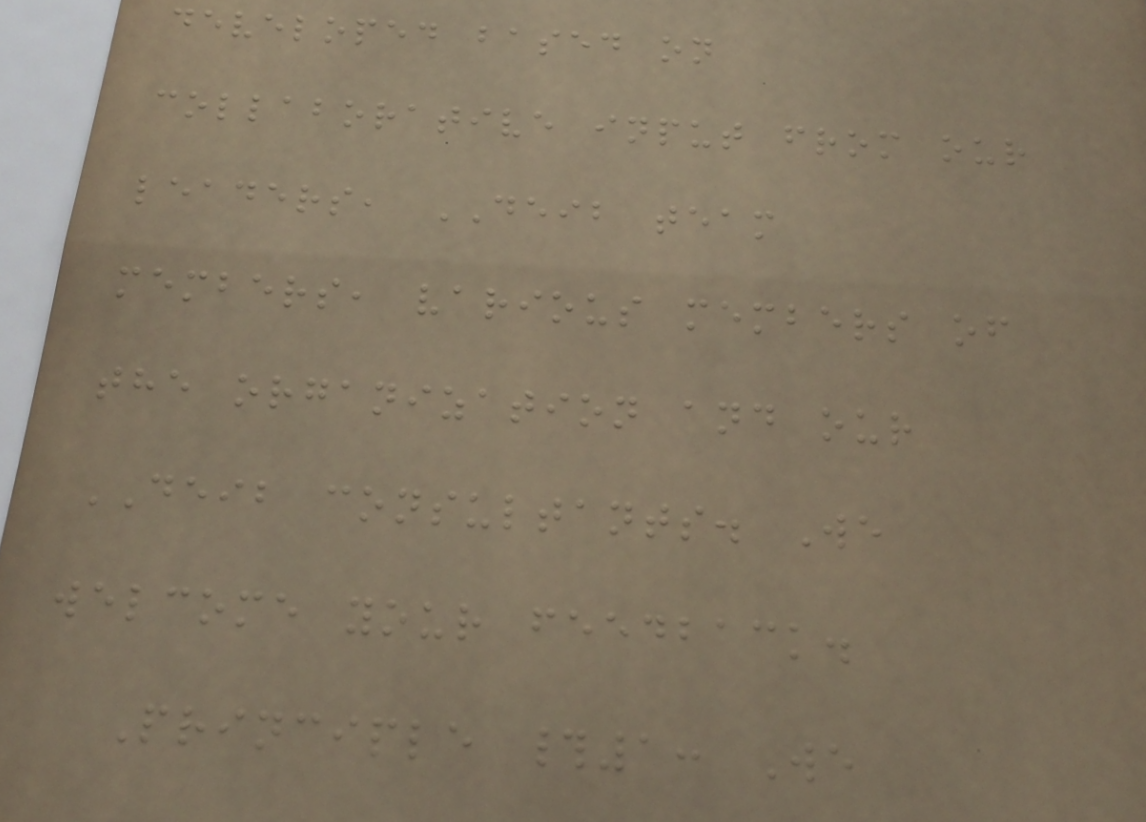developed based on
collaborative input from our
leaders, DEIB team
members, various members of
the organization and our
DEIB consultants. We
welcome your feedback.
Principle #1: We
